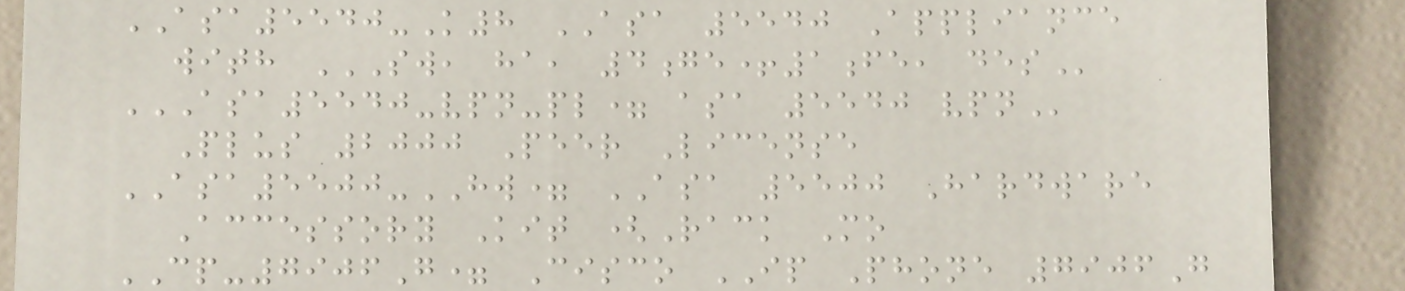ASA5540-K8 ASA 5540 Appliance
with SW, HA, 4GE+1FE, DES
ASA5540-VPN-PL= ASA 5540 VPN
Plus 2000 Peer License
ASA5500-HW= ASA 5500 Hardware
Accessory Kit (Rack Mo
CP-7906G= Cisco IP Phone 7906G
